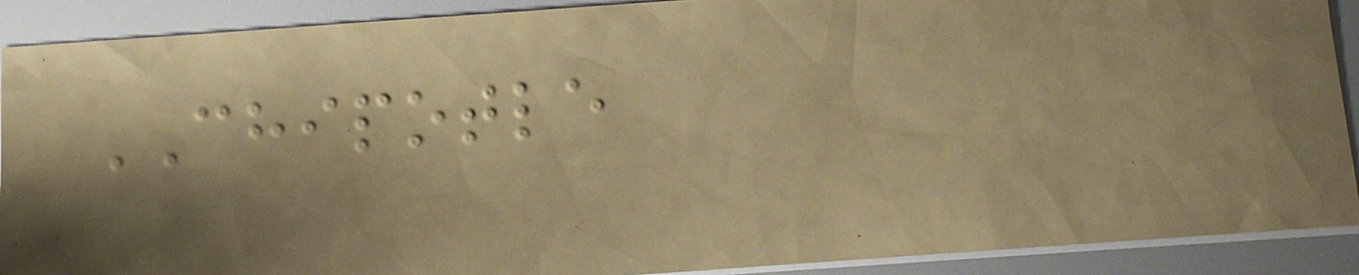CHIPOTLE
